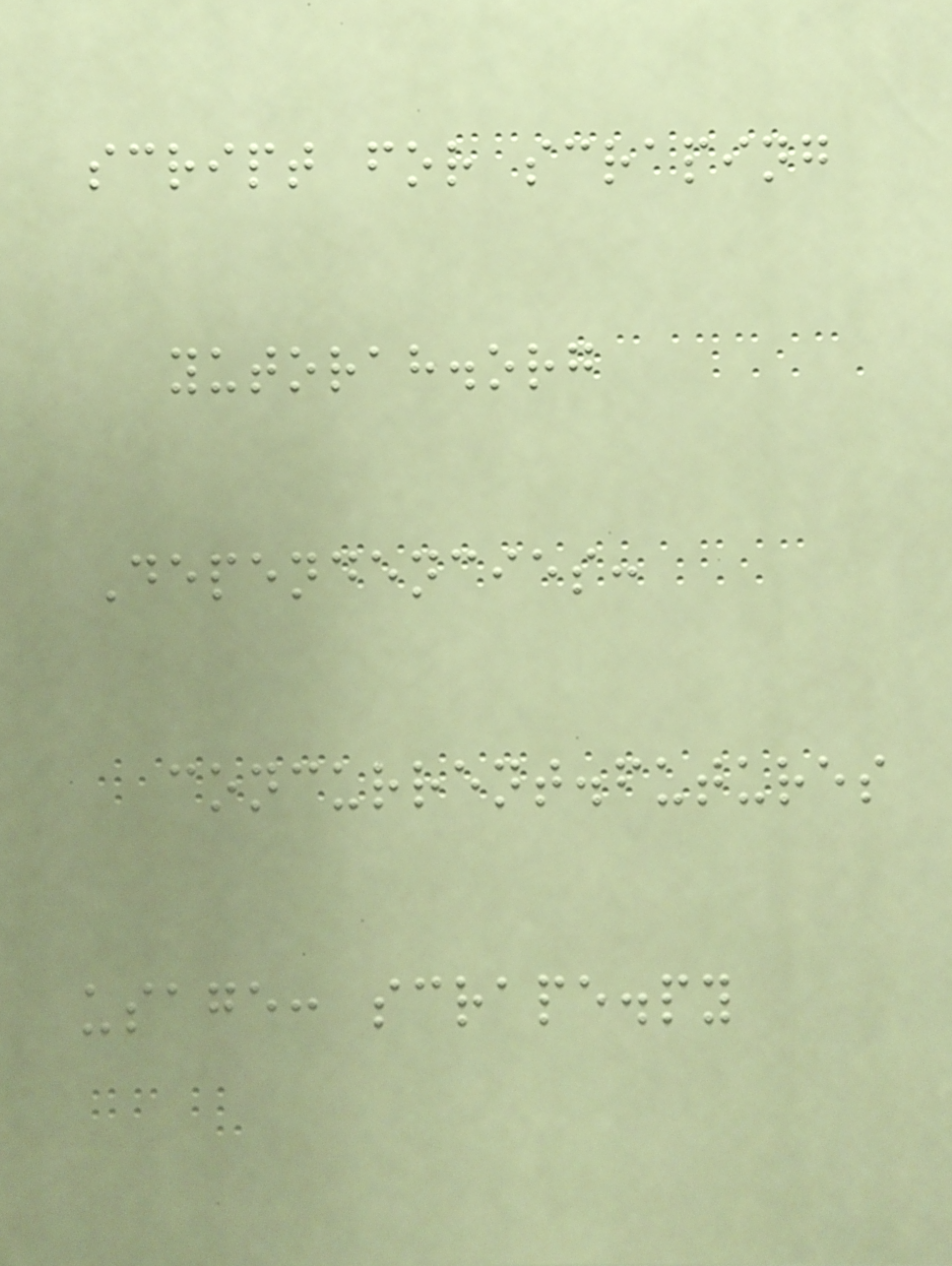script for scraping
yutorah.org
Dependencies:
concurrent.futures
usage: scrape.py
